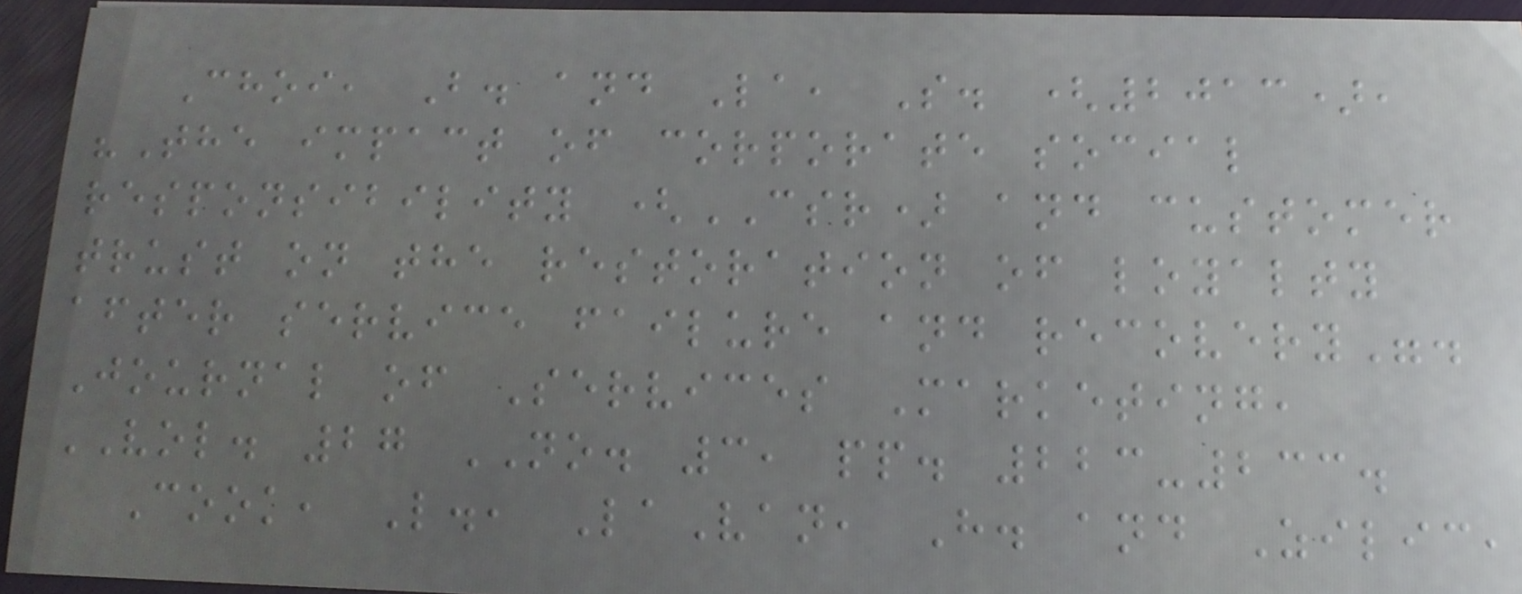Choi, B. and La, S. (2013),
"The impact of corporate social
responsibility (CSR) and customer
trust on the restoration of loyalty
after service failure and recovery".
Journal of Services Marketing,
VOL. 27 NO. 3, pp. 223-233.
Cook, L., LaVan, H. and Zilic,
